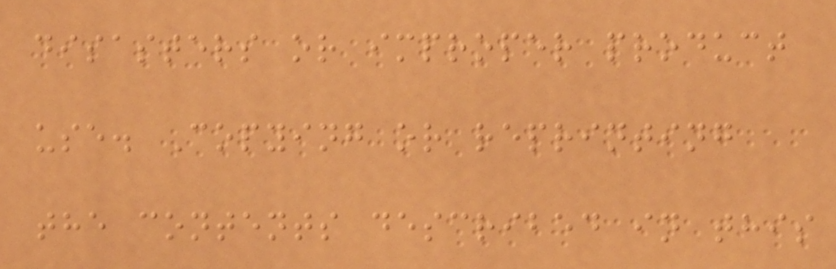disasters or improper product
use. Copying or reprinting
the contents described in this
